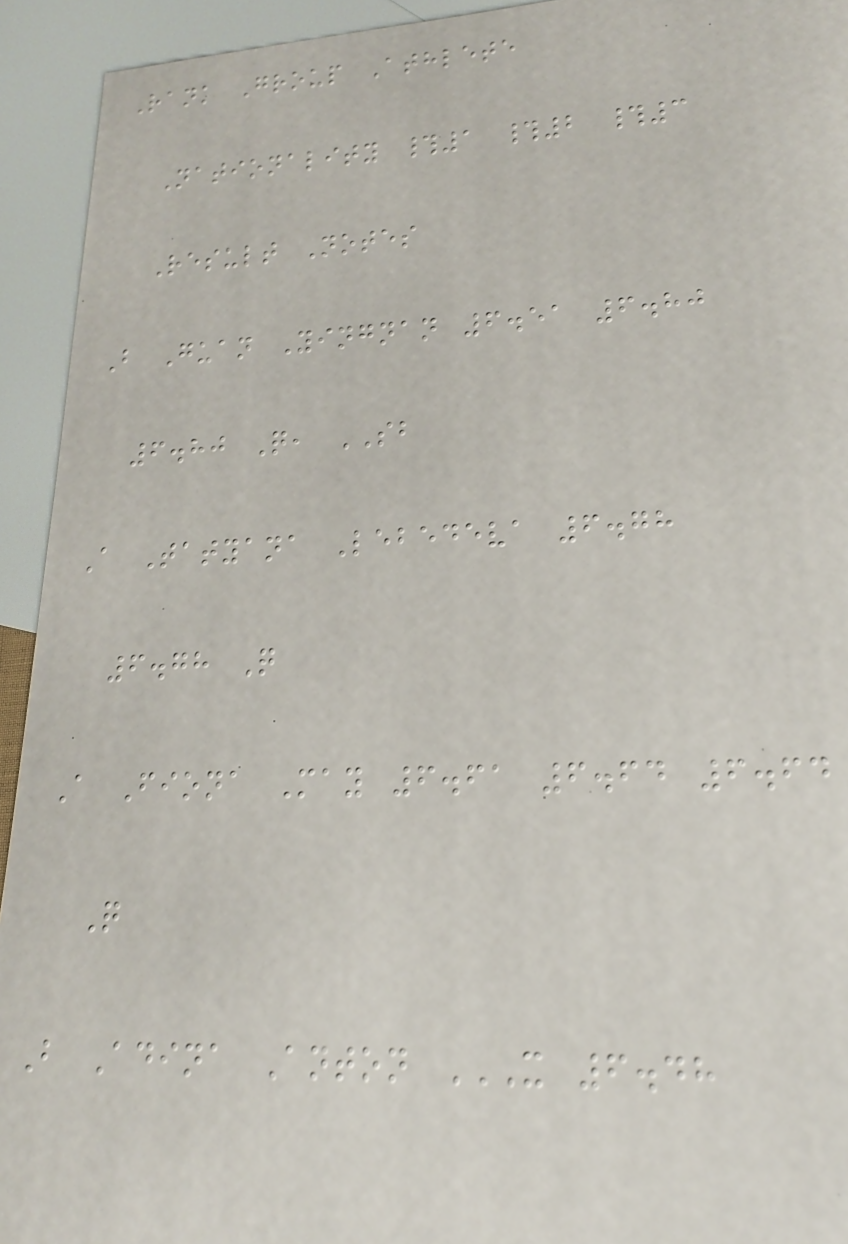Rank Group Athlete
Nationality #1 #2 #3
Result Notes
B Guan Yingnan 6.51 6.80
6.80 Q, SB
A Tatyana Lebedeva 6.78
6.78 Q
A Fiona May 6.61 6.64 6.64
Q
B Adina Anton X 6.48
